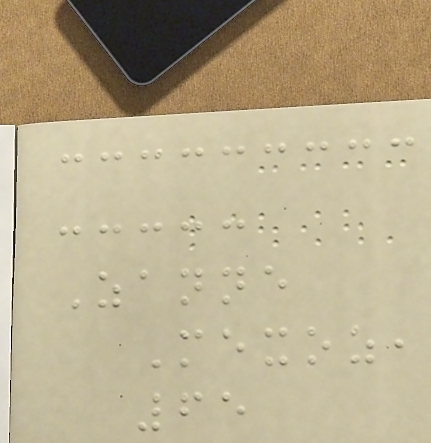Zanne
Mexoz,
65
